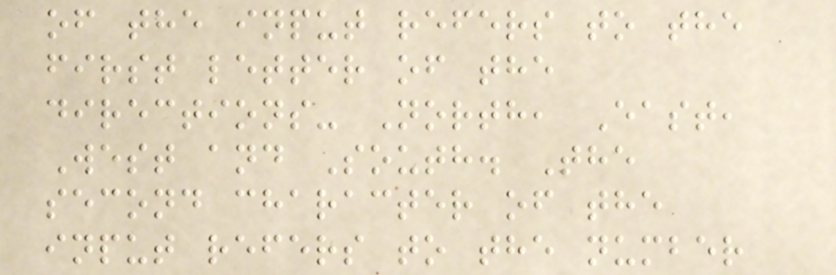of the input refers to the
first letter of the
directions- North, East,
West and South. The
second character of the
input refers to the number
